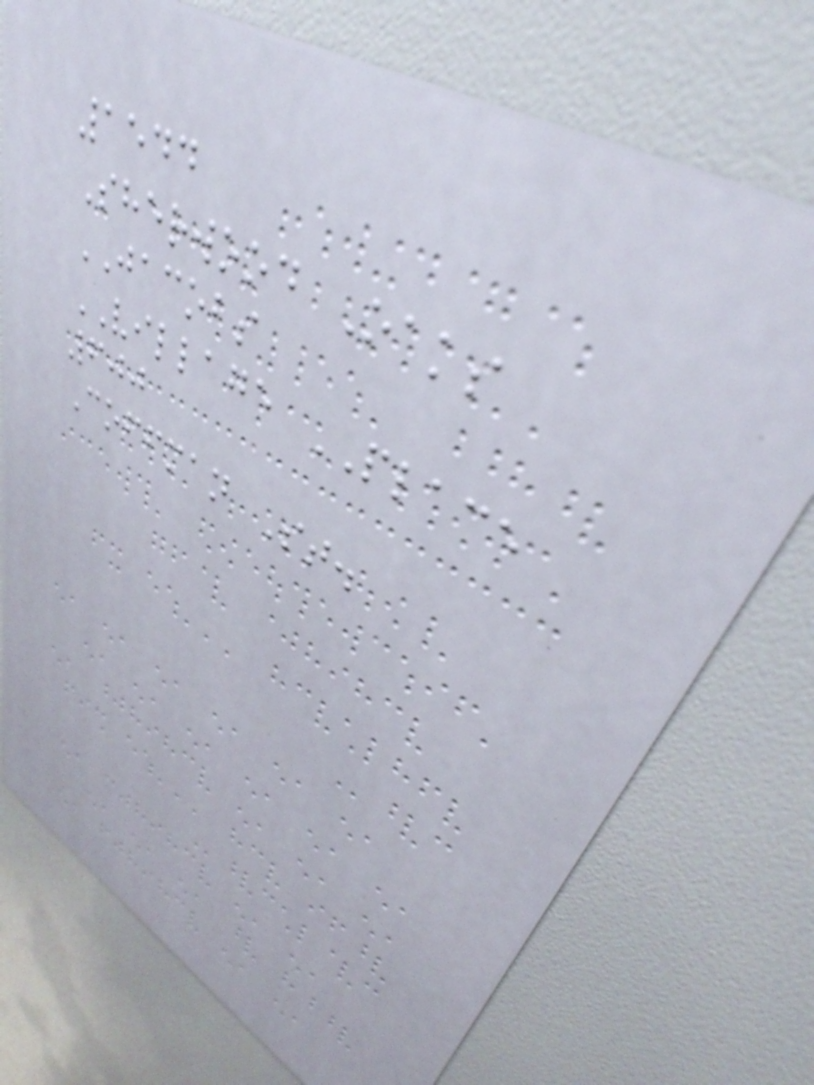1544
Sherwood Oaks
JACOBS
VILLAGE PLACE
600
Coffman St.
